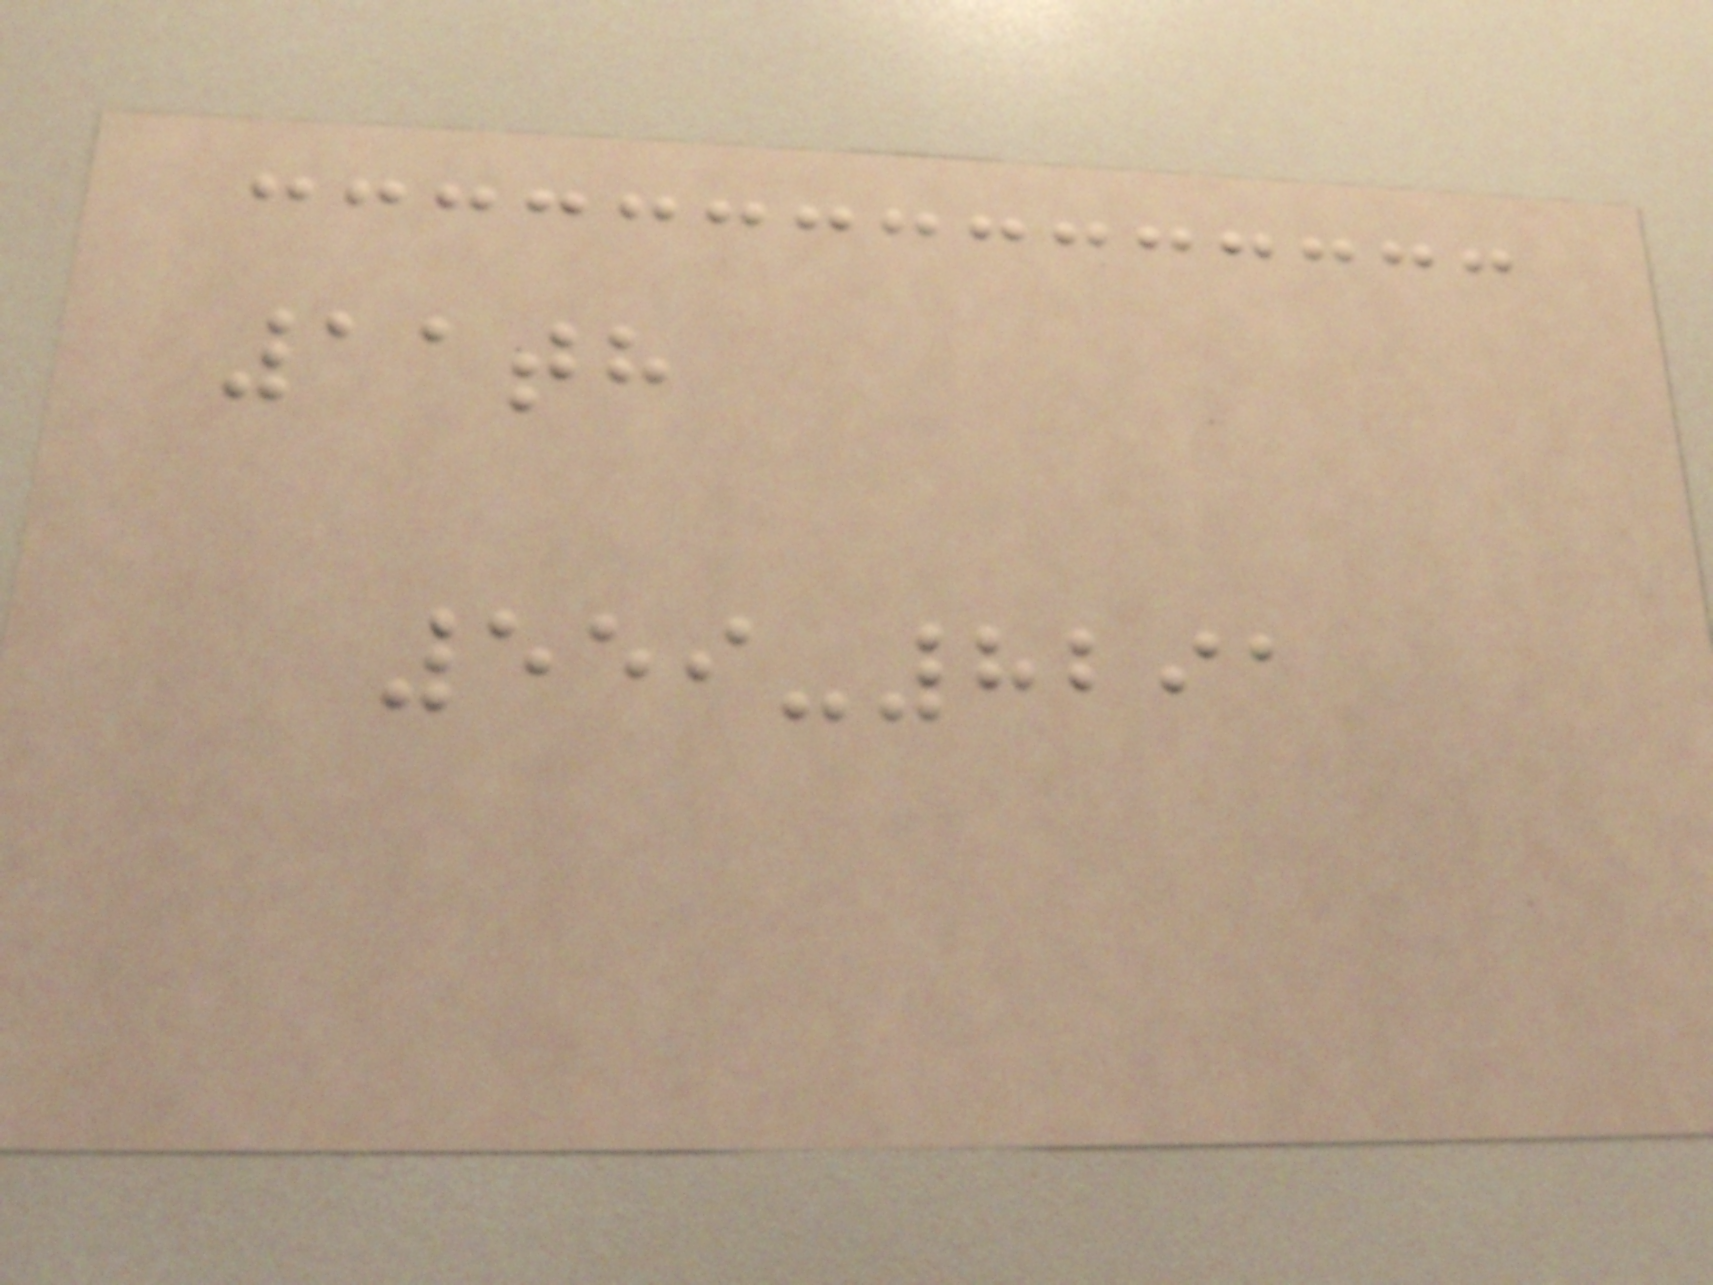11th
559-8291
